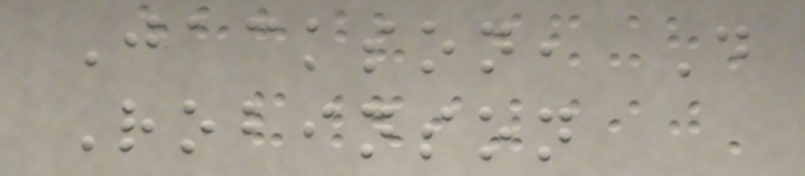Jackson, D
Robinson
